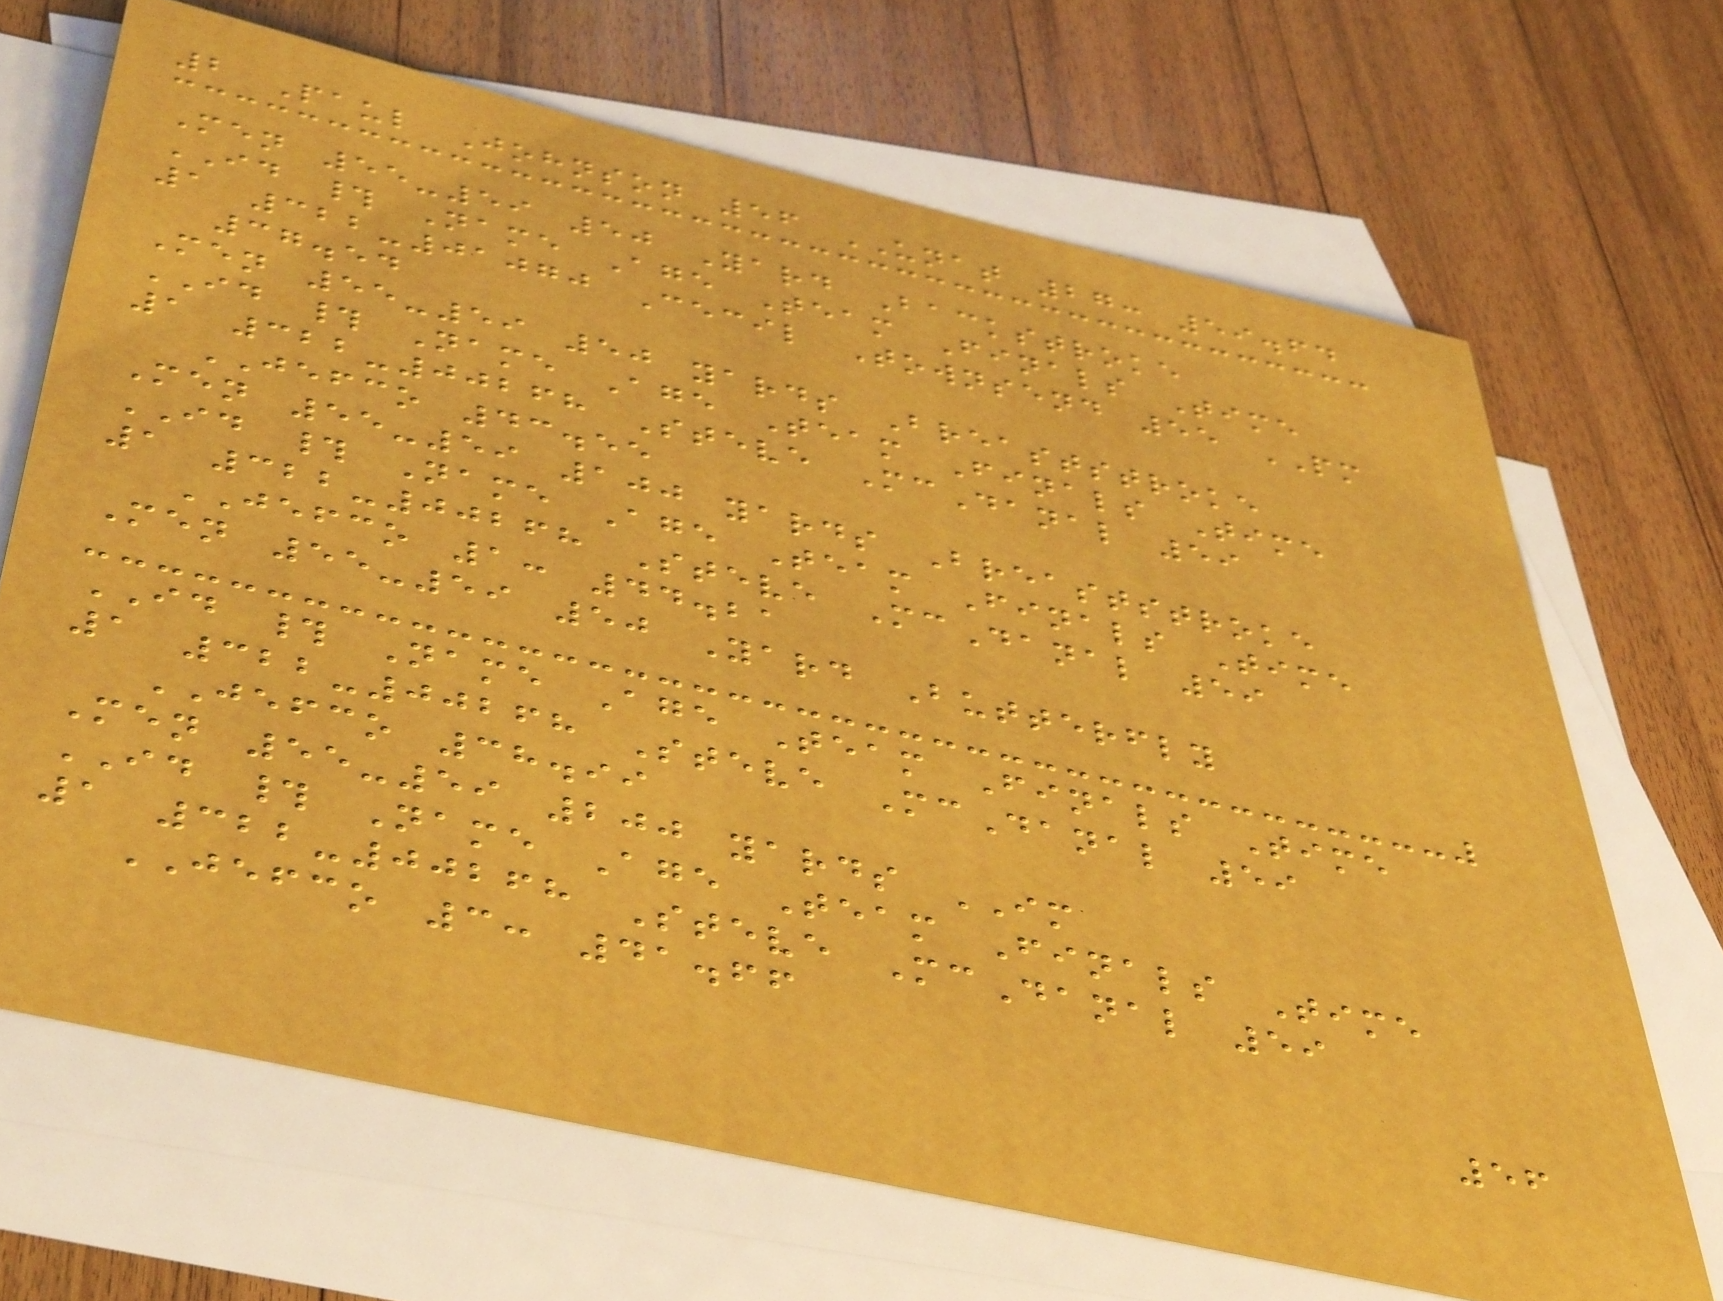2 Paul Johnson 56 UNAT 27: 59.64
Men 55-59 50 Yard Backstroke
ID # Name Age Team Finals Time
1 322-01070 Cecil Townsend 55 PM
37.54
Men 55-59 50 yards Breaststroke
ID # Name Age Team Finals Time
1 322-00268 Steve McDanal 59
JEFCO 43.55
Men 55-59 100 yards Breaststroke
ID # Name Age Team Finals Time
1 322-00268 Steve McDanal 59
JEFCO 1: 44.21
Men 55-59 50 Yard Butterfly
ID # Name Age Team Finals Time
1 322-00268 Steve McDanal 59
JEFCO 38.99
Men 55-59 200 yards IM
ID # Name Age Team Finals Time
1 322-00268 Steve McDanal 59
JEFCO 3: 41.66
56
